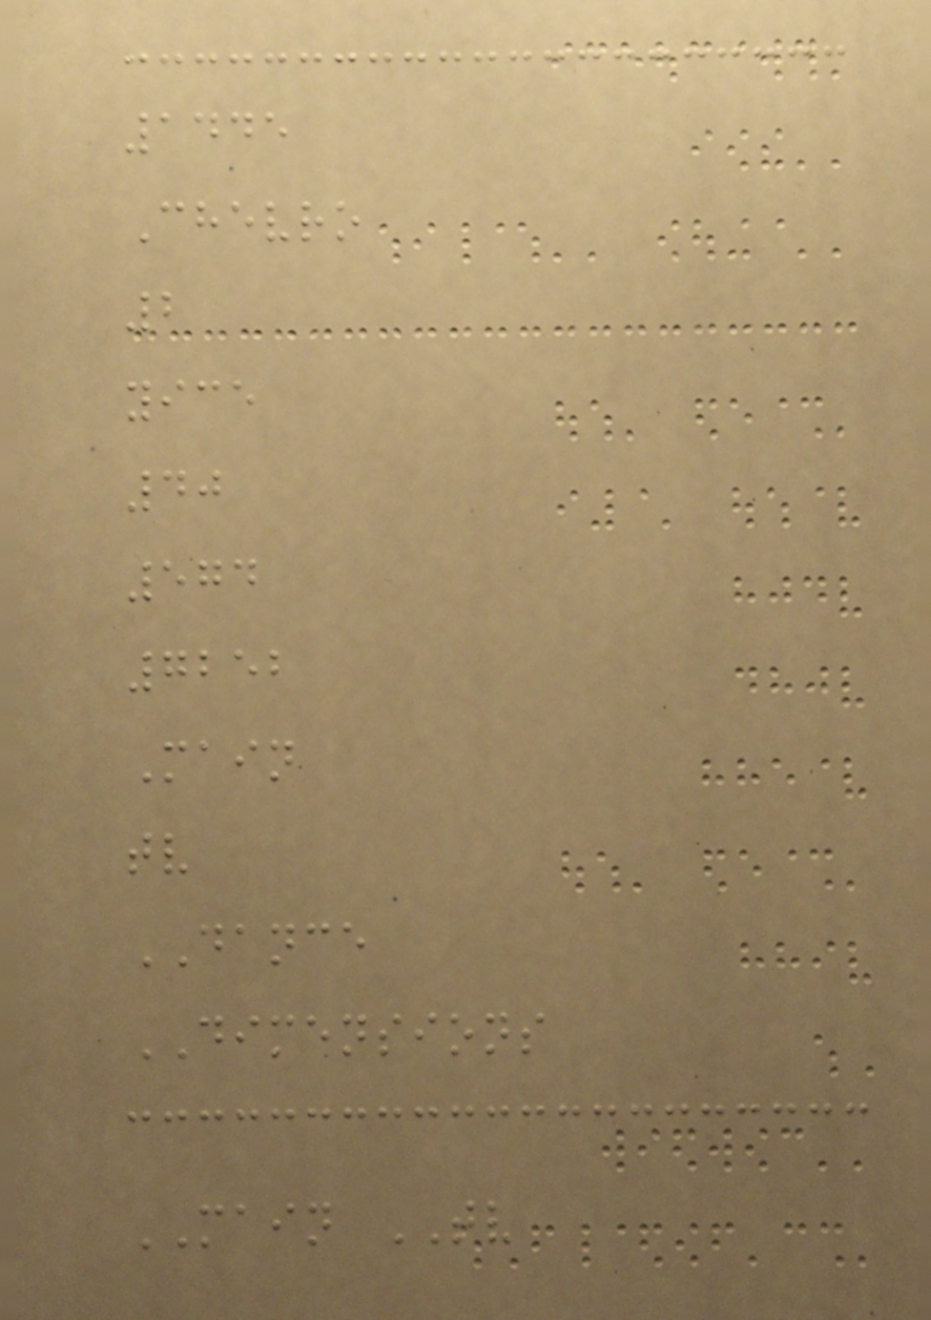1445
Chevro
2
yice
40
574
7252
Main
tv
DANCE
DIMENSIONS
MAIN TV
